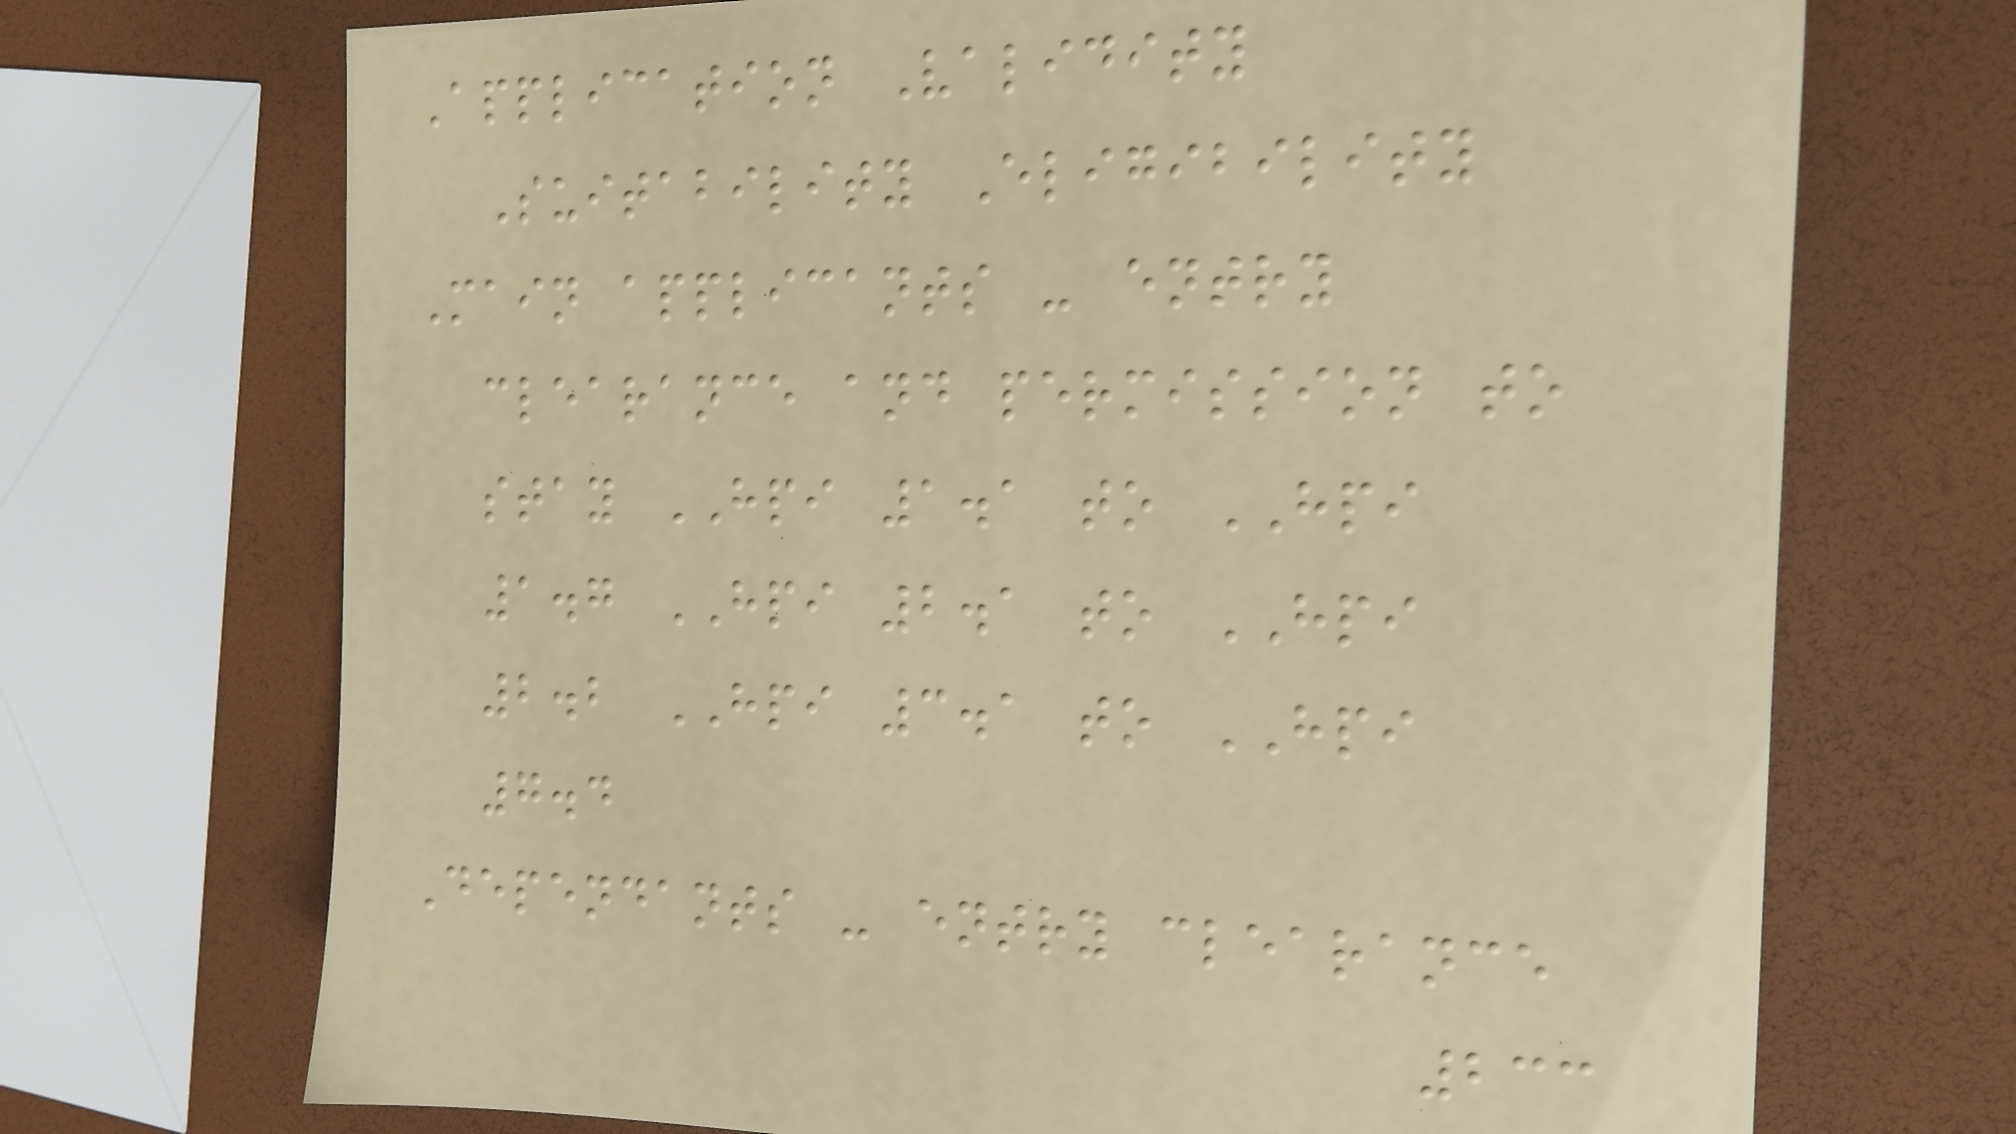Application Validity
Suitability Eligibility
Main applicants - entry
clearance and permission to
stay HPI 1.1 to HPI
1.7 HPI 2.1 to HPI
2.2 HPI 3.1 to HPI
7.4
Dependants - entry clearance
233
